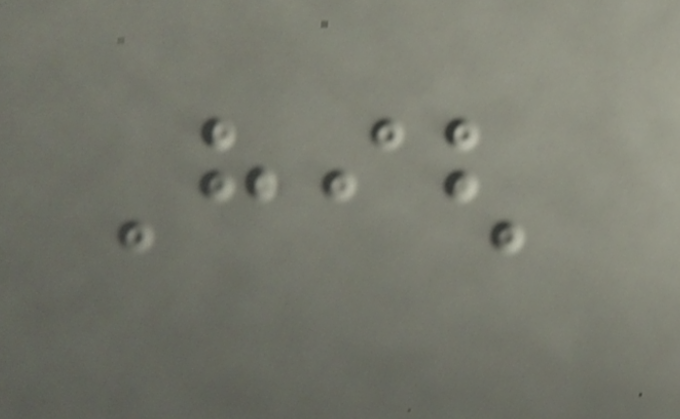High
